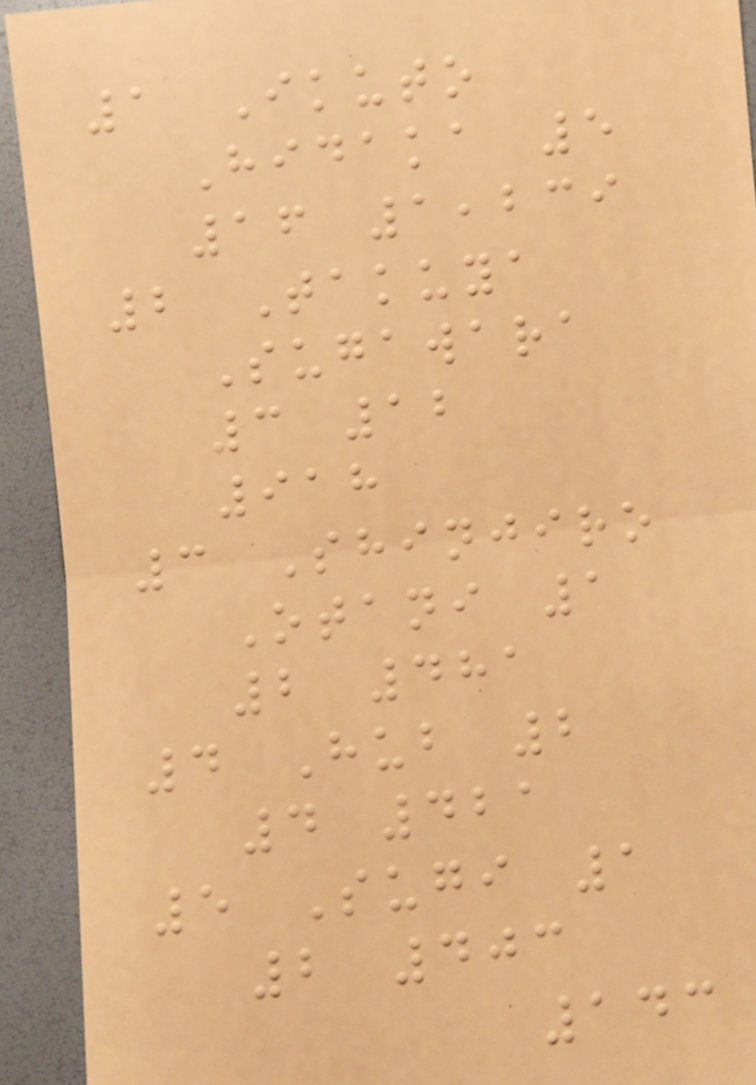1 Ikuto
Hidaka 5
16 1,239
2 Takuya
Sugawara
3 12
918
3 Shinjiro
Otani 1
2 481
4 Hub 2
4 421
5 Sugi 1
2 403
143
